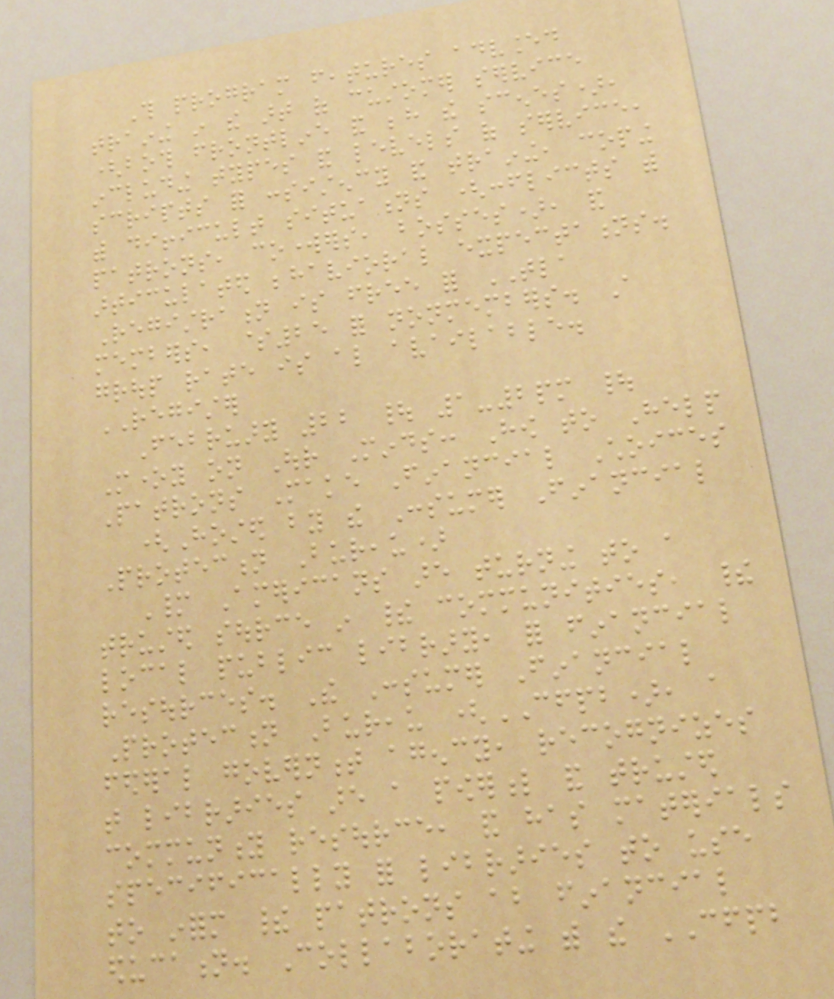This program features advanced
training in the art of customer service
(both frontline and behind the scenes),
including types and levels of service,
scripts for consistency and training, coping
with difficult situations (conflicts with
patrons, coworkers, bosses), and
articulated behavioral expectations.
Registration is free for TLA
members, $25 for nonmembers. A
group rate is also available.
REGISTER
February 22 | 1-2pm |
Money on Our Minds: How to Help
Patrons Make Financial Choices
(Hosted by the Consumer Financial
Protection Bureau)
Many Americans are turning to a
trusted source in their communities, their
local public library, for financial
resources. The Consumer Financial
Protection Bureau (CFPB), a
federal government agency, recognizes
that libraries are a powerful and trusted
community resource, and has materials
specifically for libraries to use
to inform their patrons about financial
education. Collaborating with the CFPB
